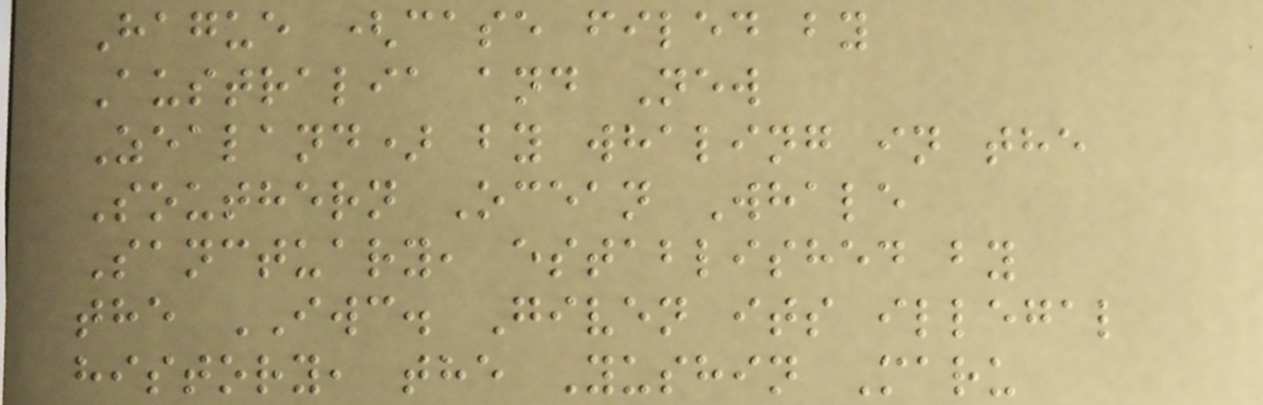Hague (case filed by
Australia and New
Zealand) by whaling in the
Southern Ocean Whale
Sanctuary, established by
the IWC. Given its illegal
history, the Yushin Maru
